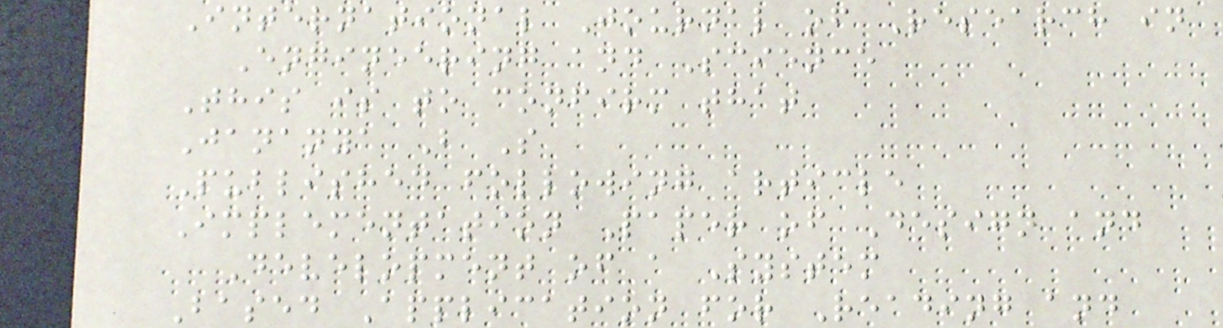International Journal of Research in
Engineering and Science
This is to confirm that
Jananya B S
Published following article
Implementation Paper of Design and
Development of a System
Based Application for Reading and
